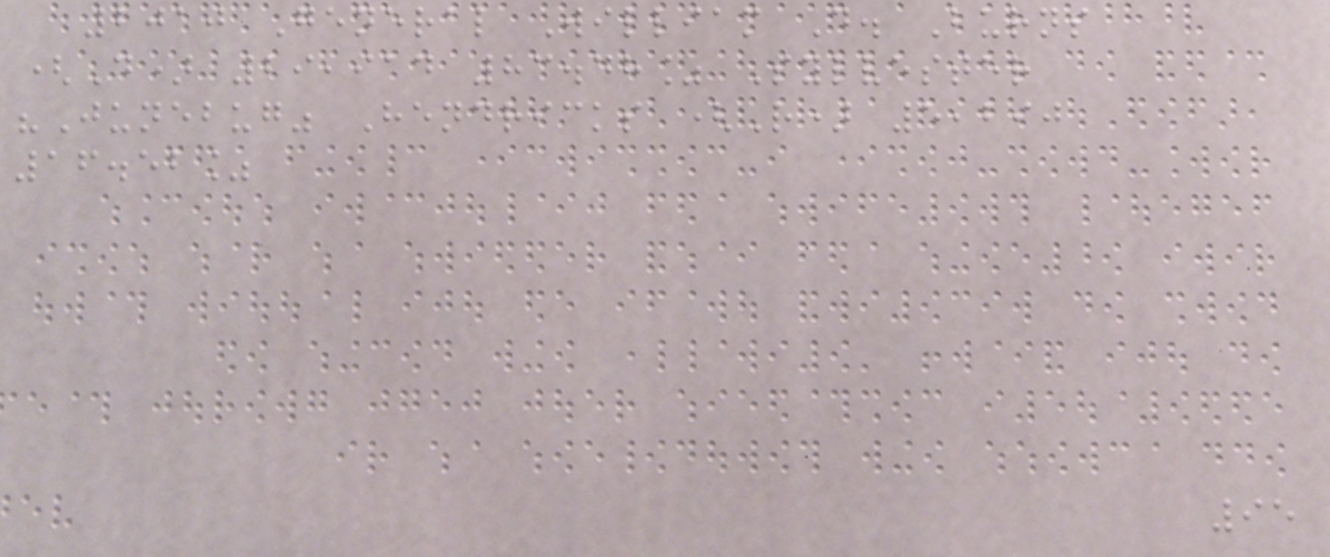2010 General William D. Burns
(D) 29,914 83.48% Sylvester
"Junebug" Hendricks (R) 5,290
16.52%
95
